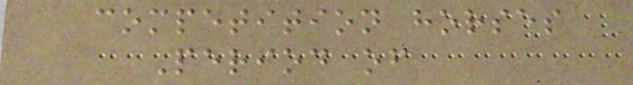competition horses
Period of
